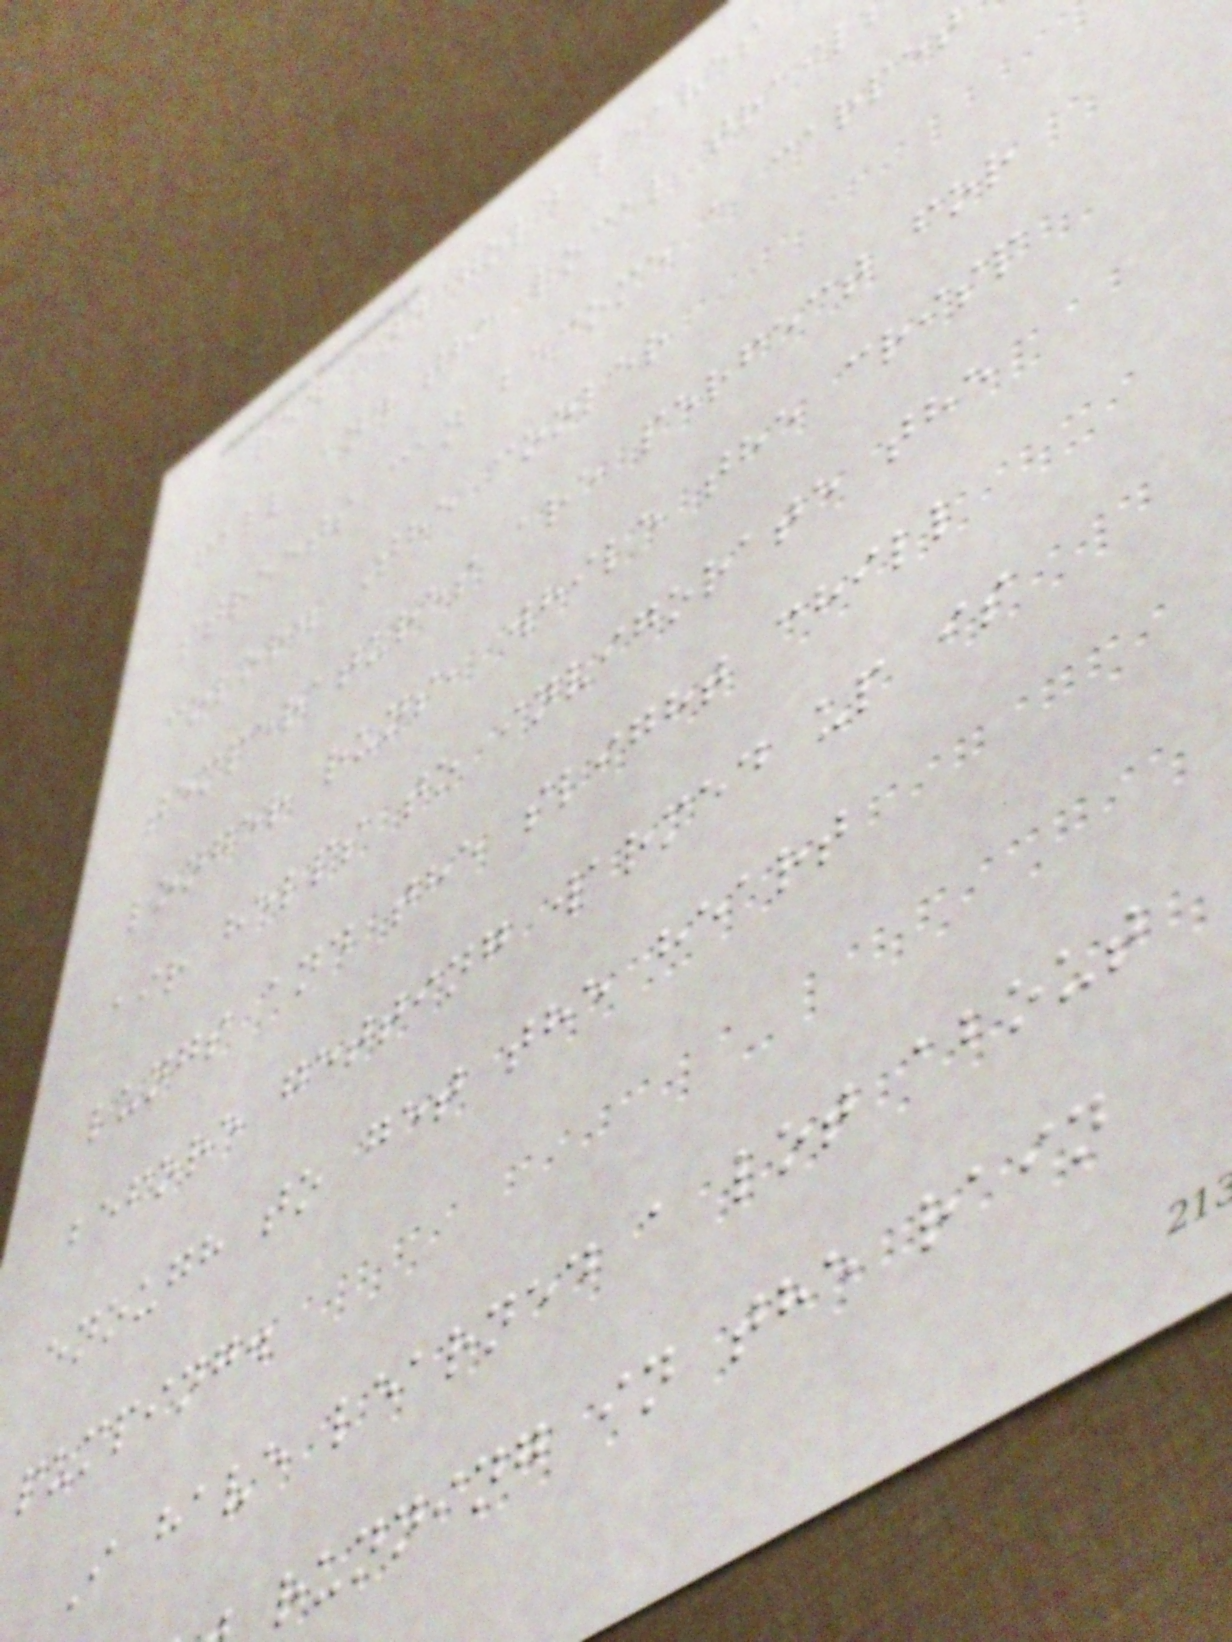red and gold leaves
fall and the local trail
streets can become a carpet
color. The cooler
temperatures are perfect for
longer runs, while the crisp
air helps to invigorate the
lungs and the slight chill
before getting warmed up is
enough to get the heart
pumping.
I have learned a lot about
running in the rain
